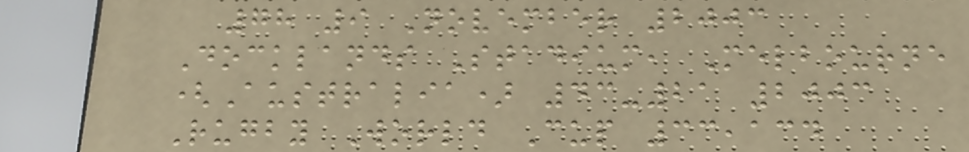78 9 November 2003
Docklands Stadium, Melbourne
(Australia) 43-21 2003
Rugby World Cup 33,134
